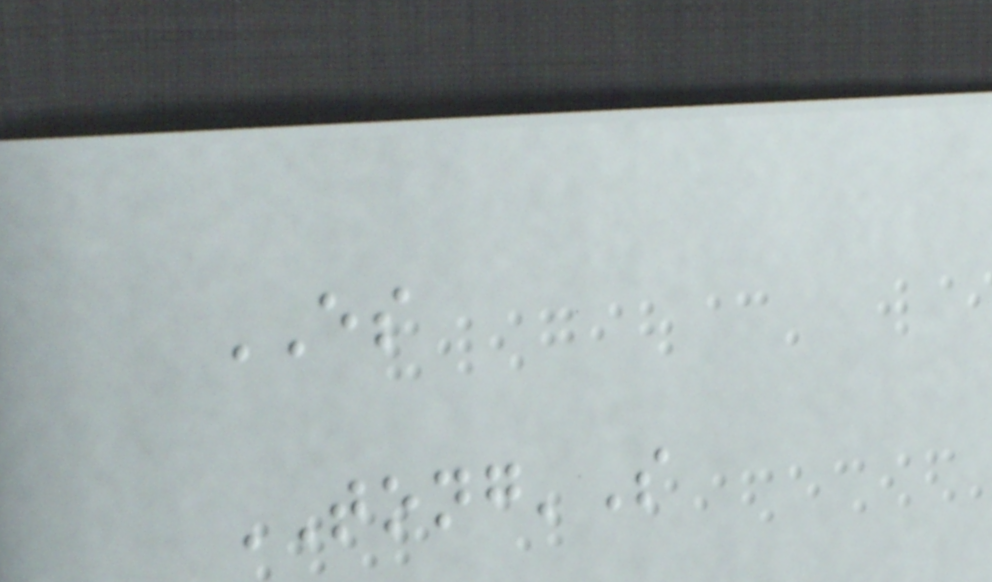ES
TONG'S
